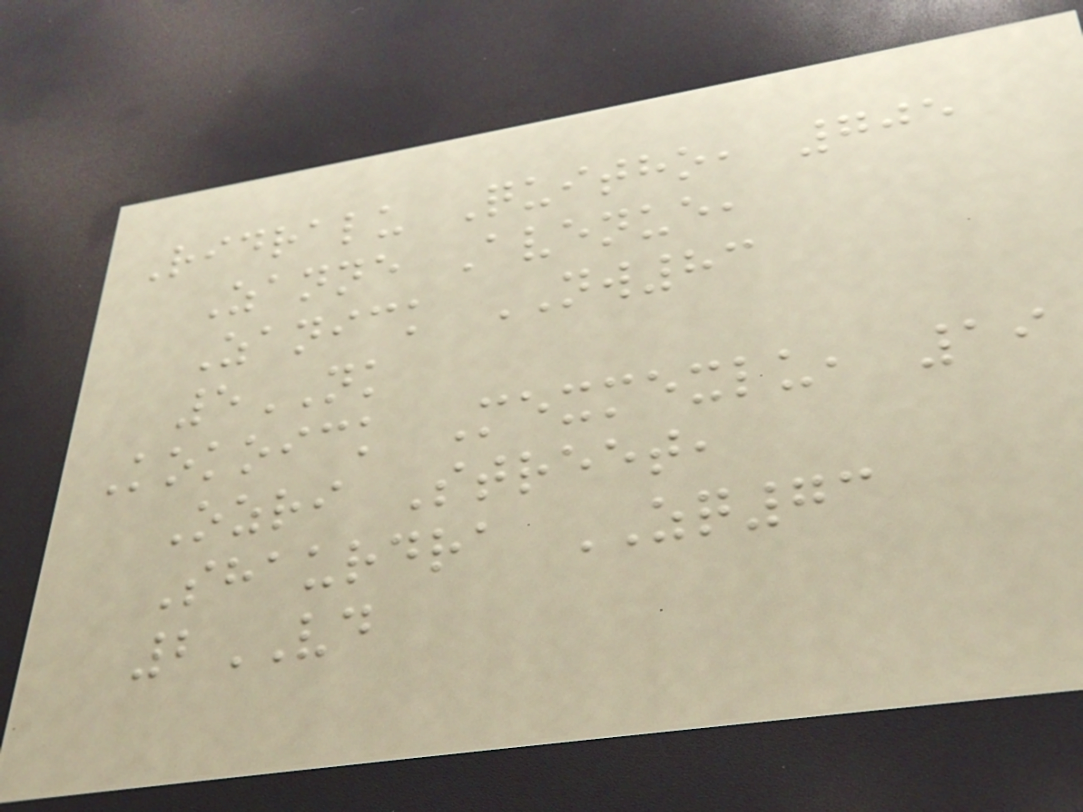Ridralu Quitho, 705
Zanne Avenue,
Zanick NW83
5NK
Kokoick Mexmexlu, 19
Ozri Street,
Shaurdra ZQ73
2VD
